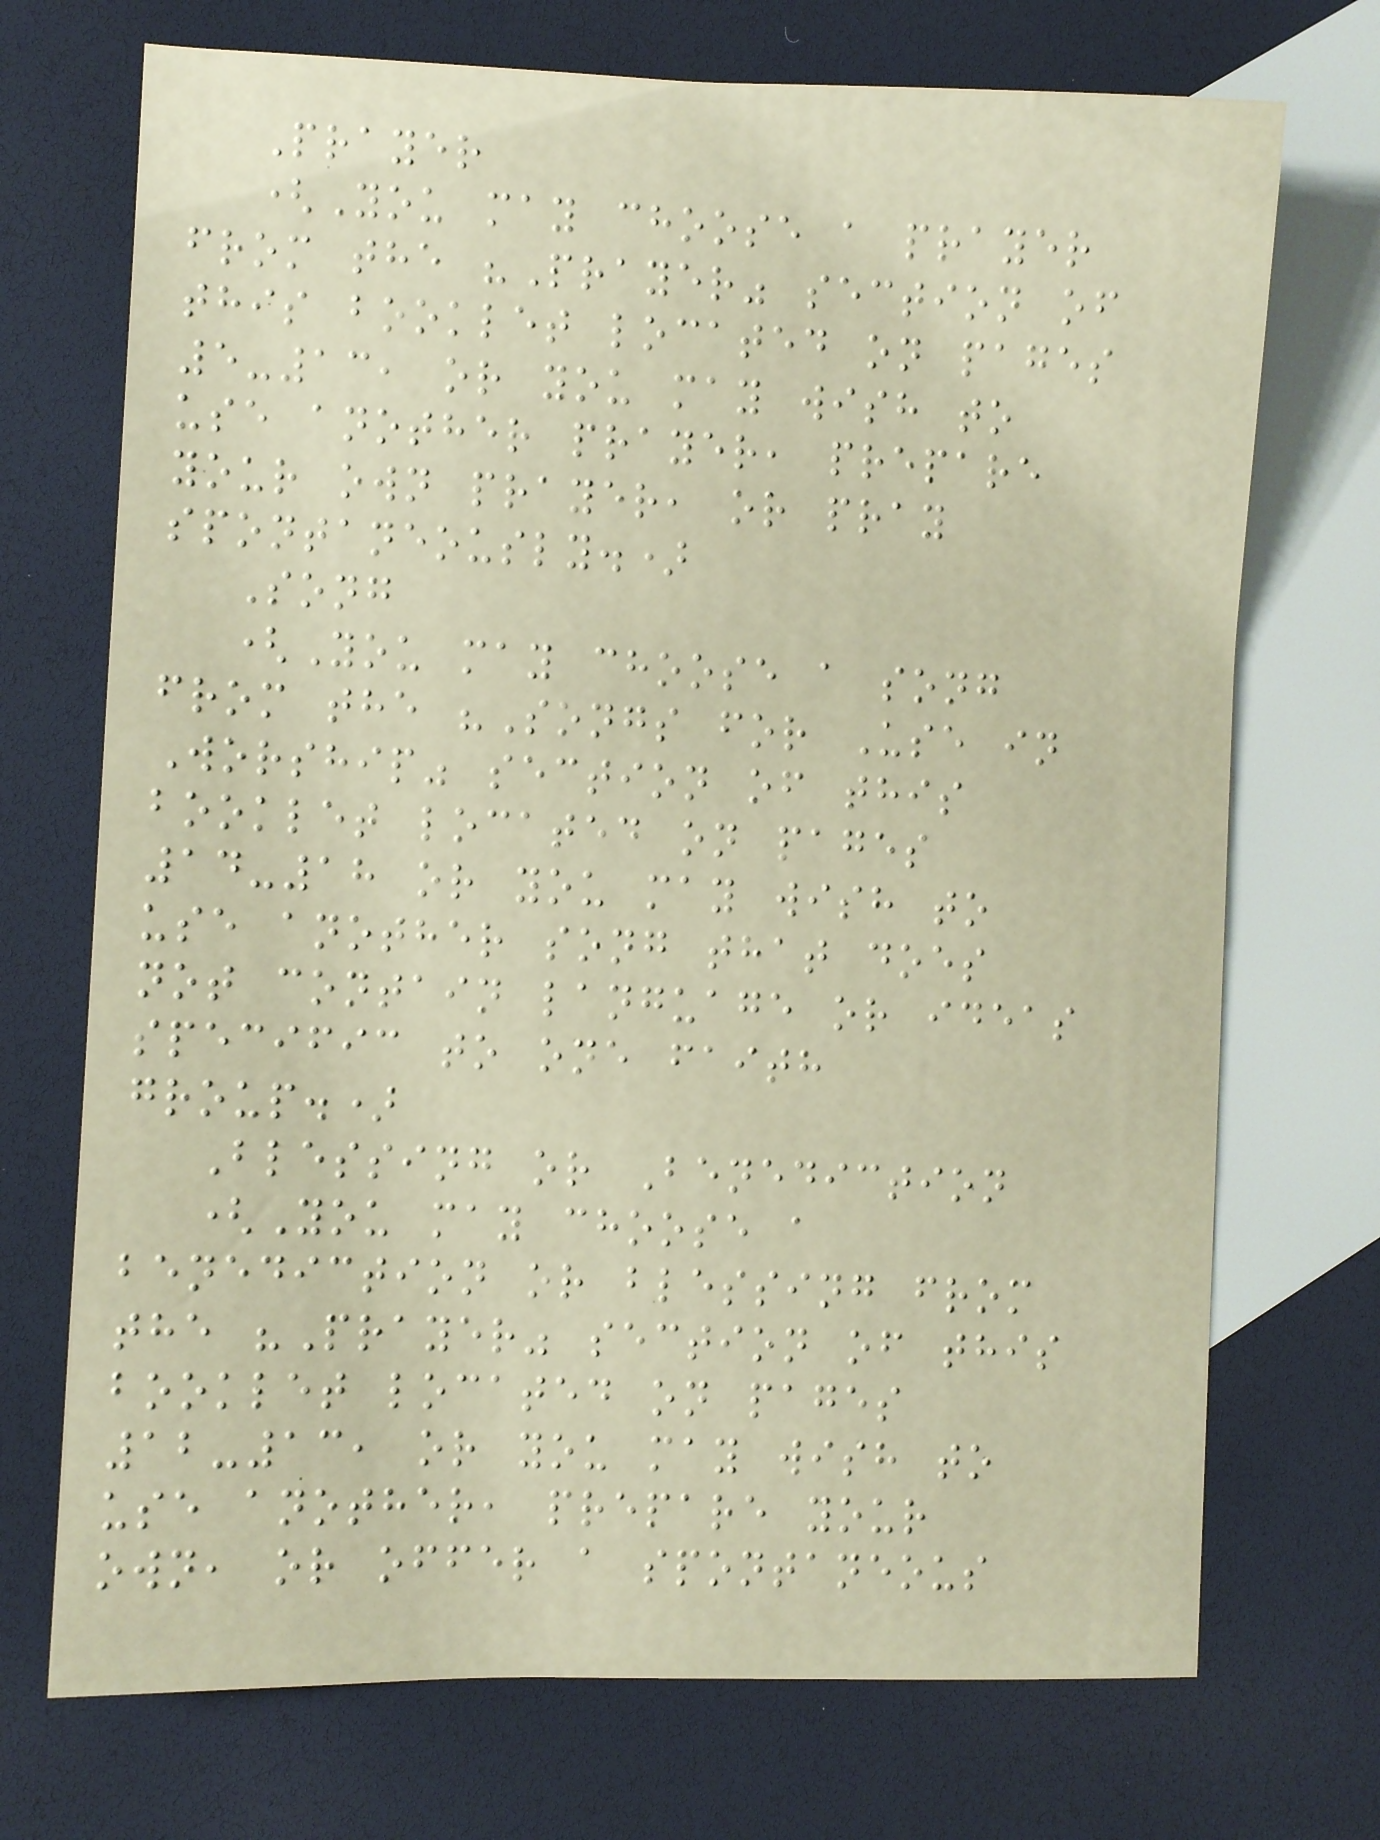Prayer
(You may choose a prayer
from the "Prayer" section of
this booklet located on pages
5-13, or you may wish to
use another prayer, prepare
your own prayer, or pray
spontaneously.)
Song
(You may choose a song
from the "Songs for Use in
Worship" section of this
booklet located on pages
14-18 or you may wish to
use another song that does
not contain language or ideas
specific to one faith
group.)
Blessing or Benediction
(You may choose a
benediction or blessing from
the "Prayer" section of this
booklet located on pages
12-13, or you may wish to
use another, prepare your
own, or offer a spontaneous
